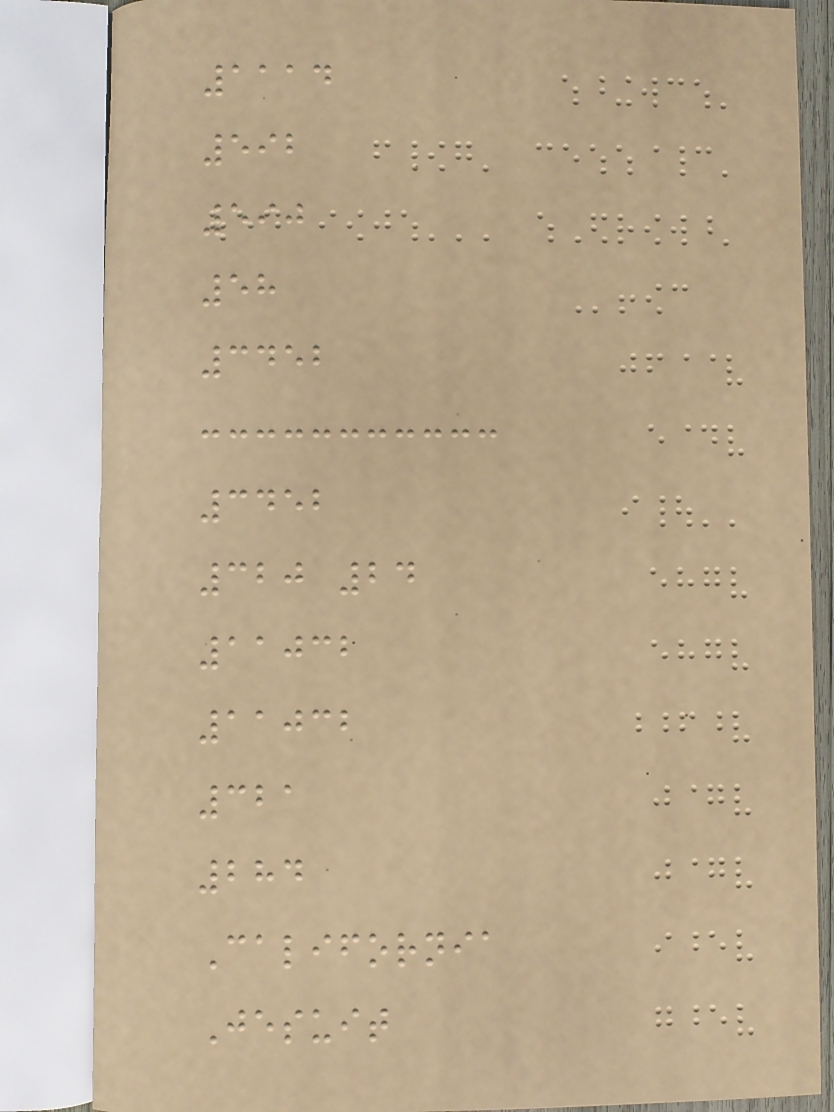1114
592
590
58
3452
3452
320 24
11032
11032
321
284
California
Jesuit
